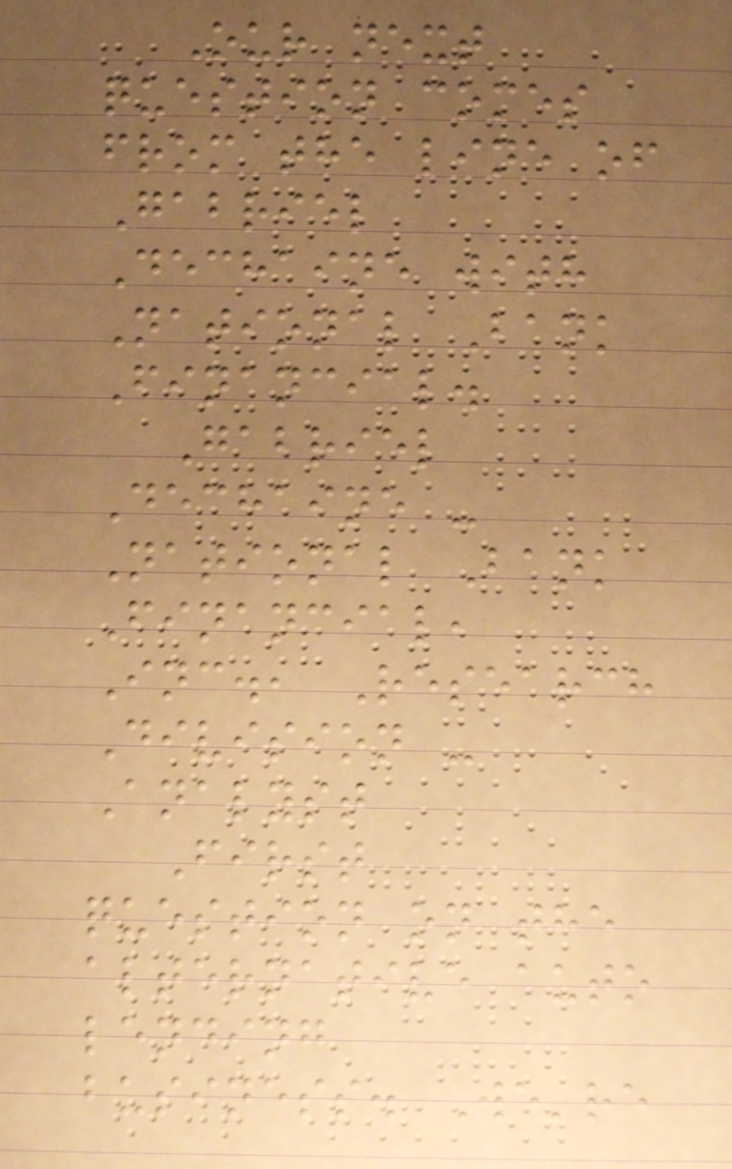Our next
question comes
from the line of
Gabriel
Dechaine with
National Bank
Financial.
Gabriel
Dechaine -
National Bank
Financial,
Inc., Research
Division -
Analyst
First
question on the
alternative auto
lending
business. We're
